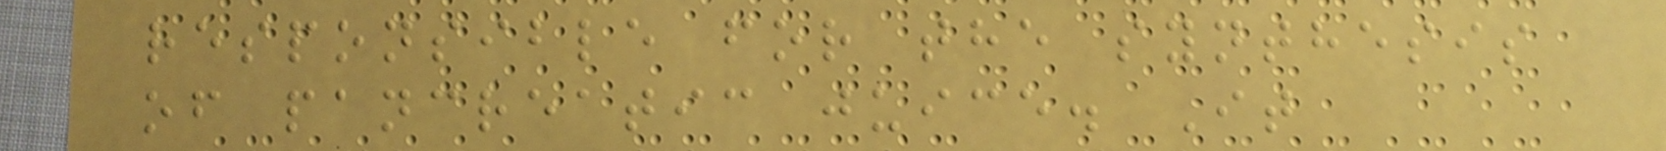responsible for the synthesis
of pancreatic juice. It
